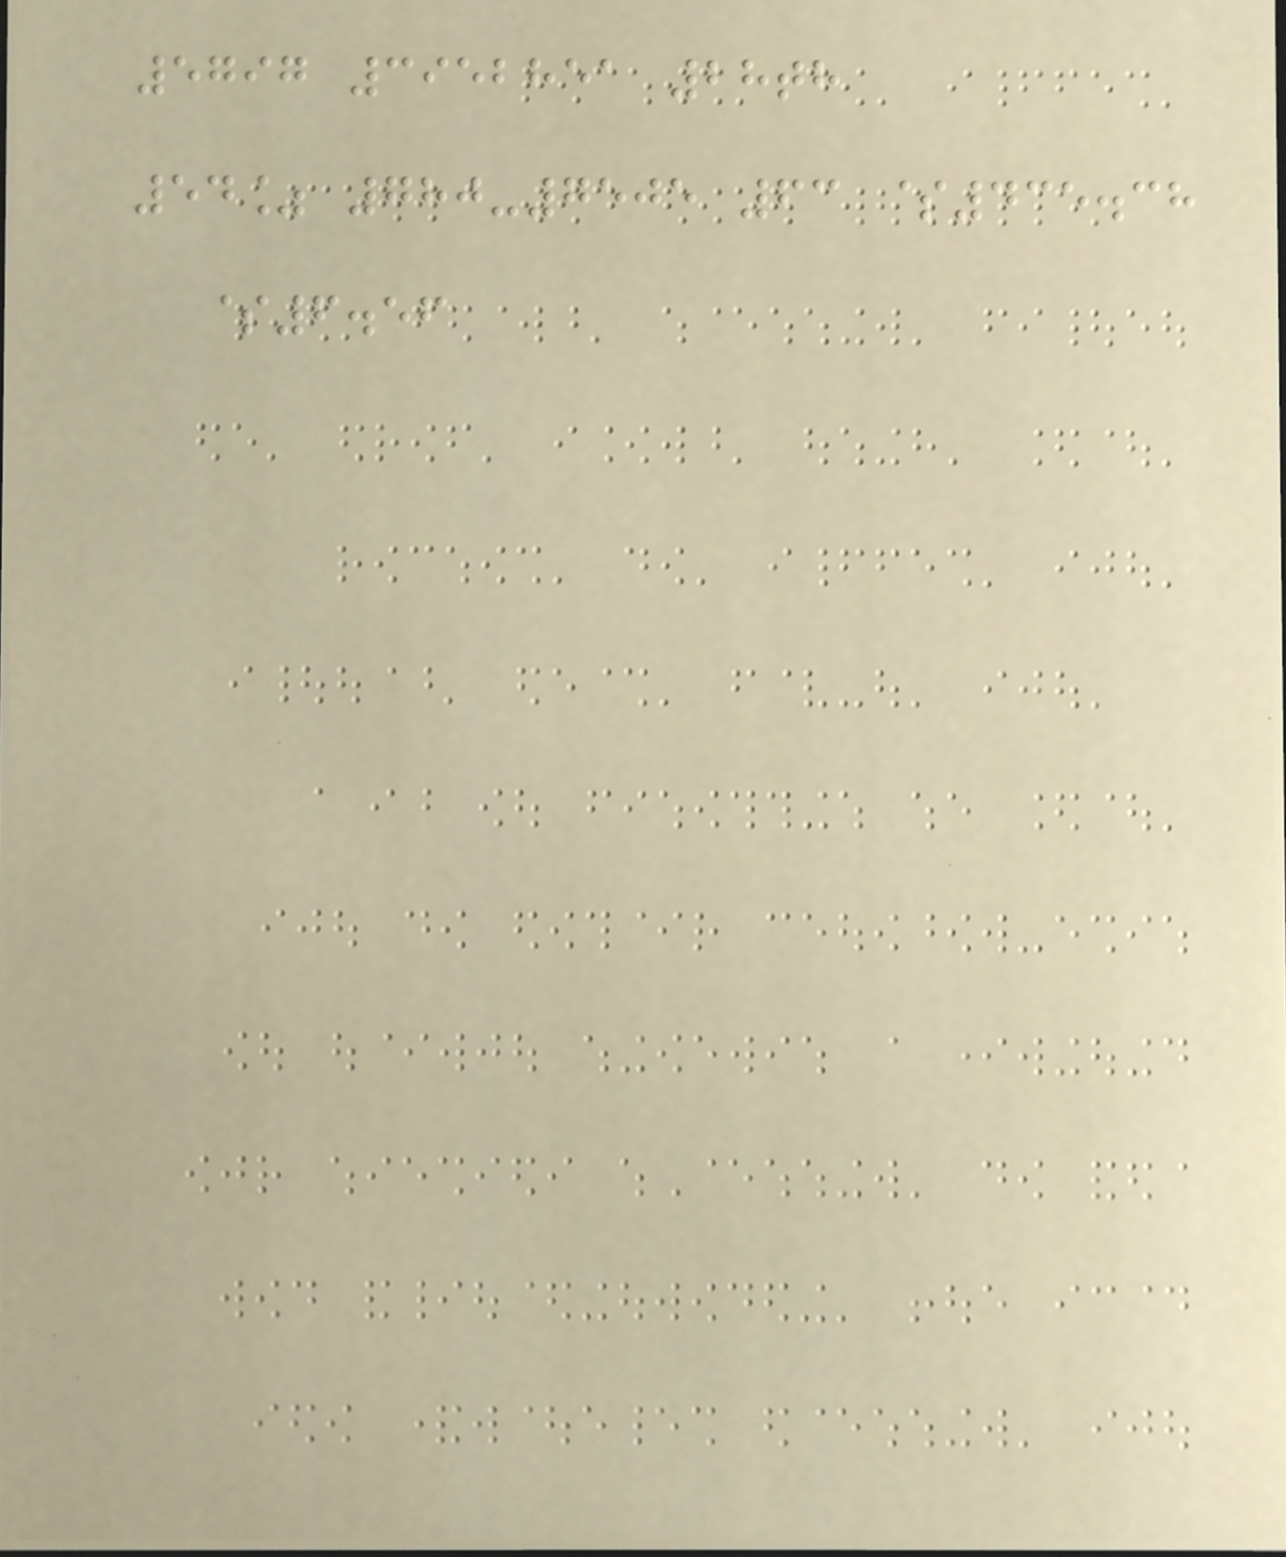5797 3952851 28th
54% 780-7505 63 $435.38
$6.56
